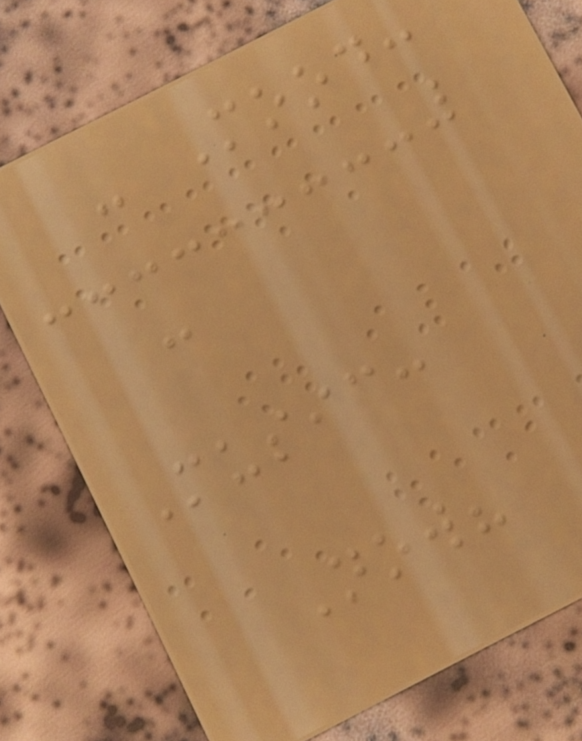- Mood:
-
Music:
Now?
